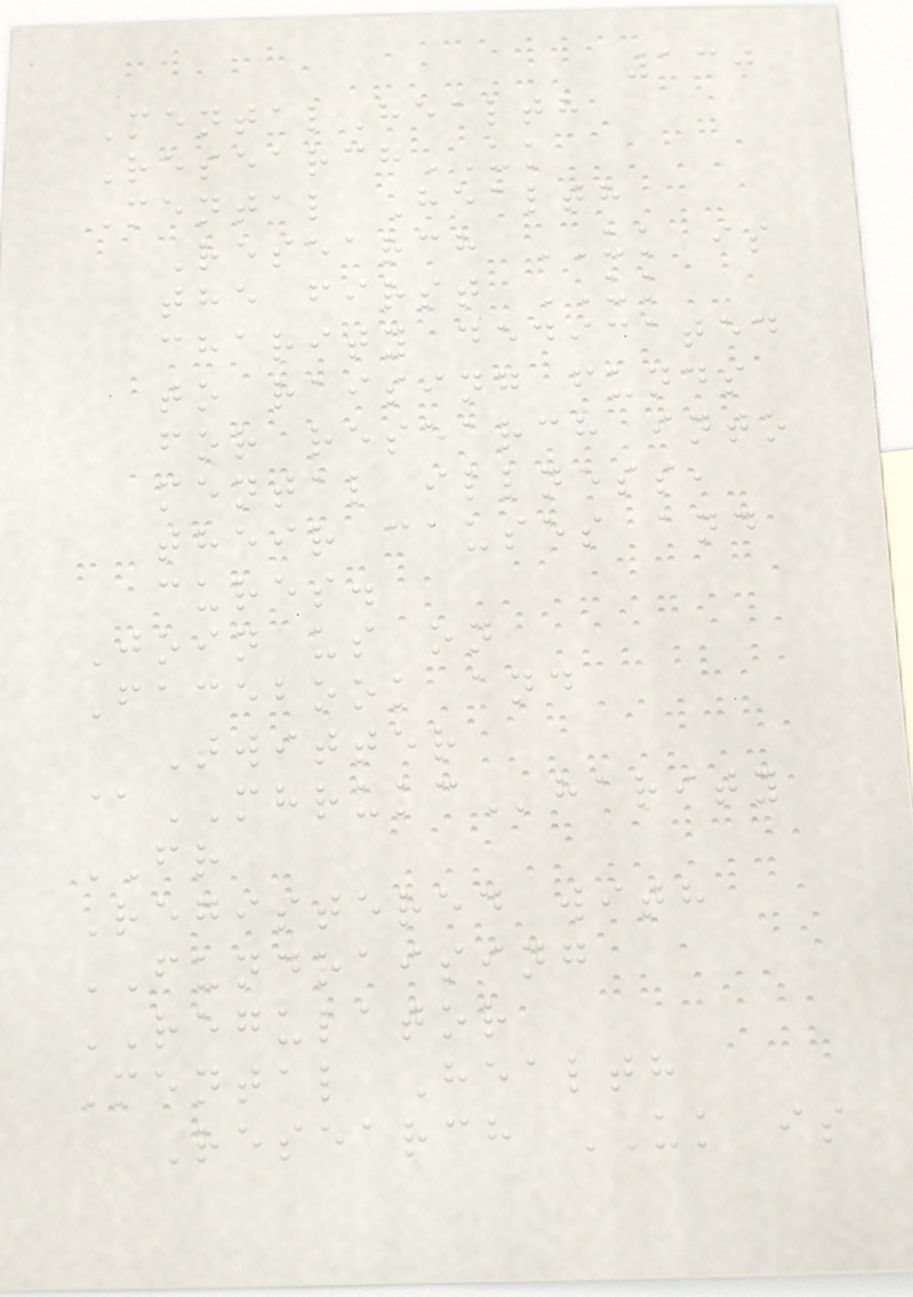130
MentalHealth
ResearchUK
Mental Health
Research UK is
the first UK
charity dedicated
to raising funds
for research into
mental illness,
their causes and
cures.
Join us on
Facebook and
Twitter
@MHRUKCharity
FR
Registered with
FUNDRAISING
REGULATOR
Mental Health
Research UK is
